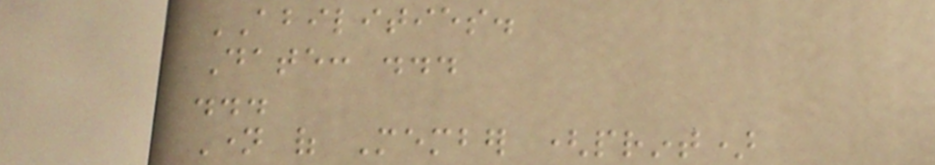ABILITIES.
Date: ...
...
Name of Member (print)
